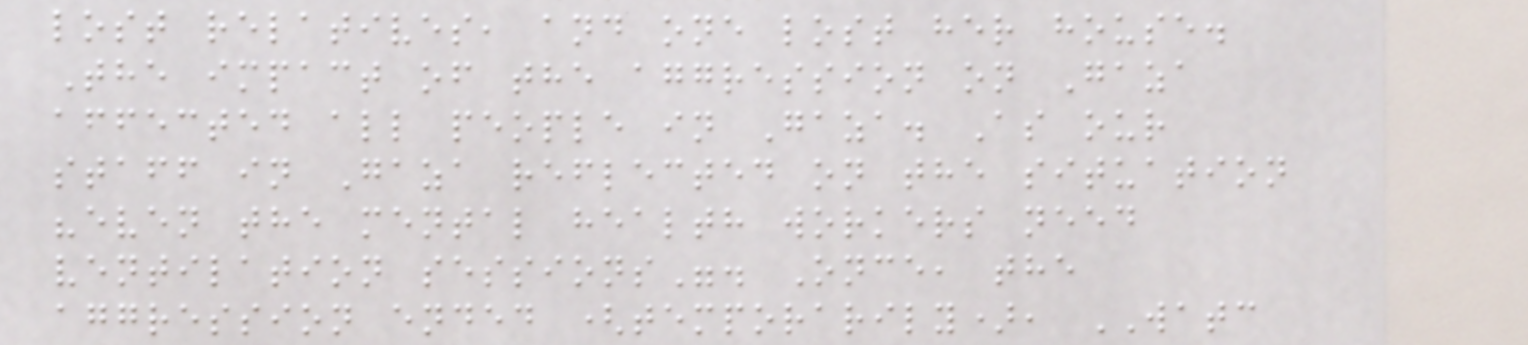lost relatives, and one lost her house.
The impact of the aggression on Gaza
affected all people in Gaza. As our
staff in Gaza reflected on the situation
"even the mental health workers need
ventilation sessions". Once, the
aggression ended (temporarily), WATC
